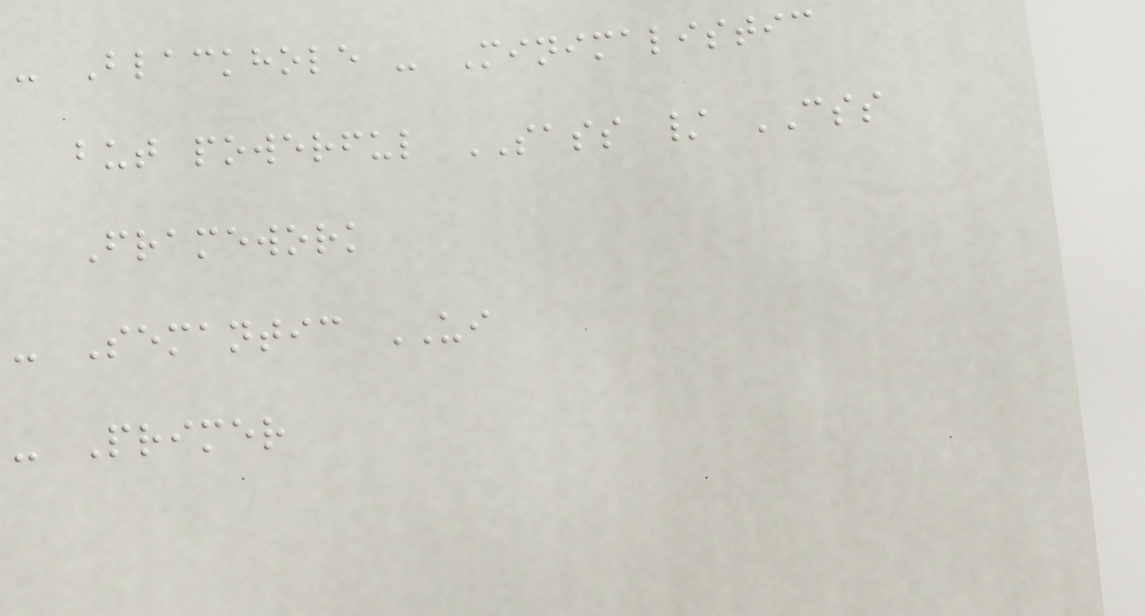- Blackhole - Minimalistic
but powerful SASS / CSS
Framework
- Semantic UI
- Primer
